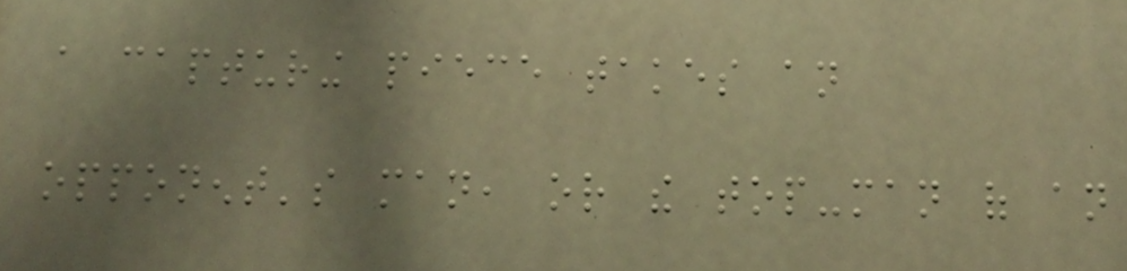a capturing piece takes an
opponent's man, or the top-man of an
